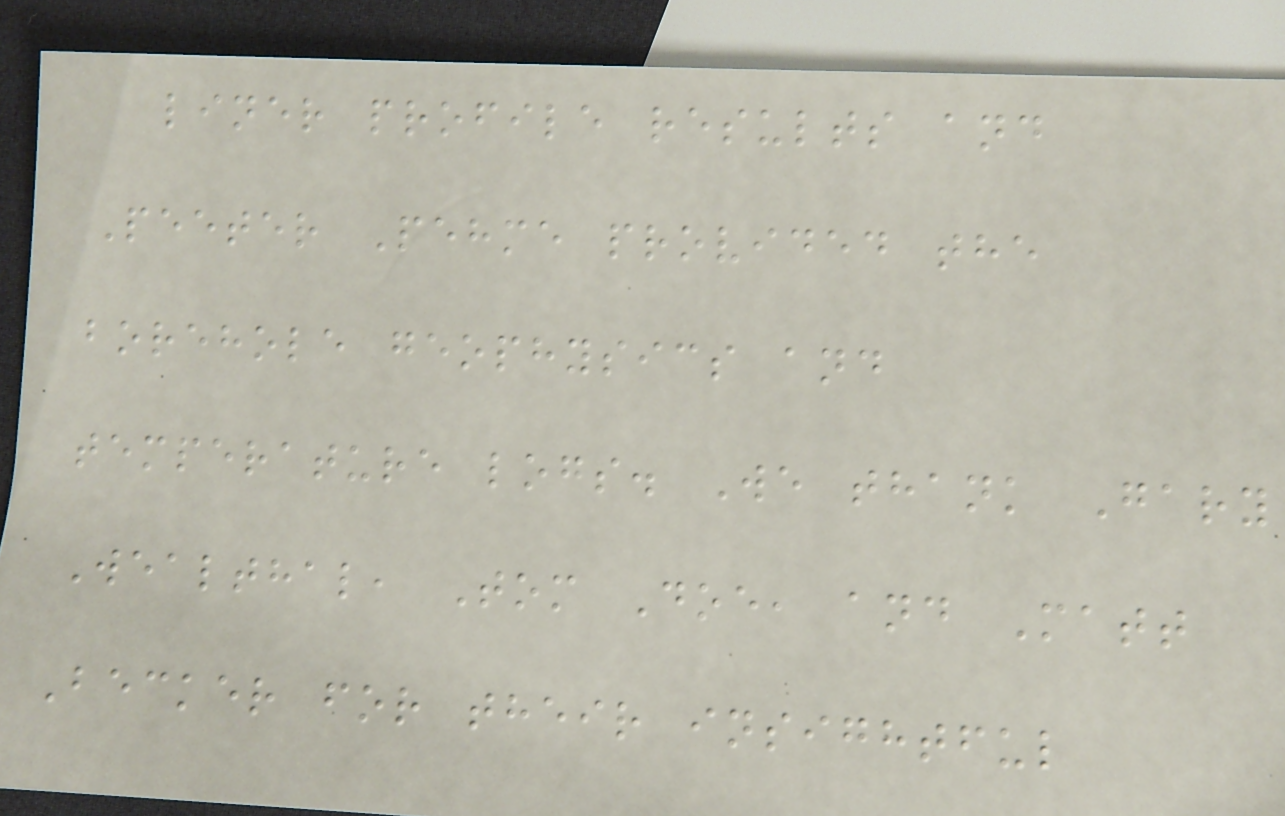liner profile results and
Peeter Pehme provided the
borehole geophysics and
temperature logs. We thank Gary
Wealthal, Tom Doe, and Matt
Becker for their insightful
